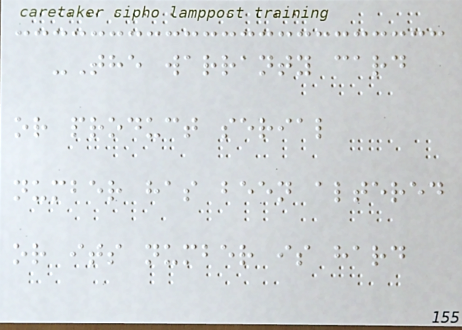-The warranty card
or product serial
number has been altered
or its number is hard
